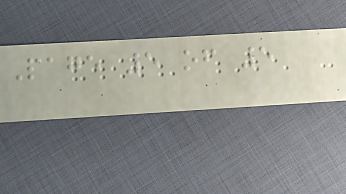Page 5 of 5
